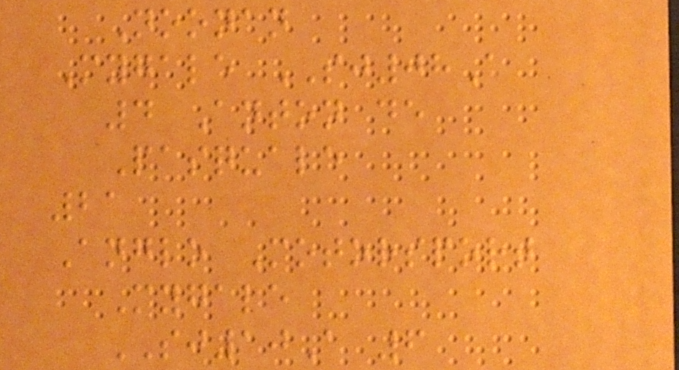Noonan
Mygale SJ08A
4 Anton de
Pasquale
21
Anglo Motorsport
Mygale
SJ10A 6
